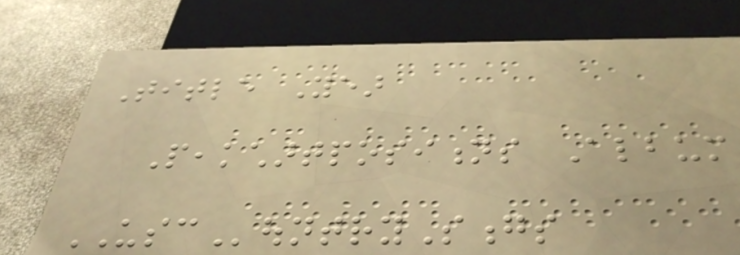Title Year
Peakchartpositions Album
USCountrySongs
